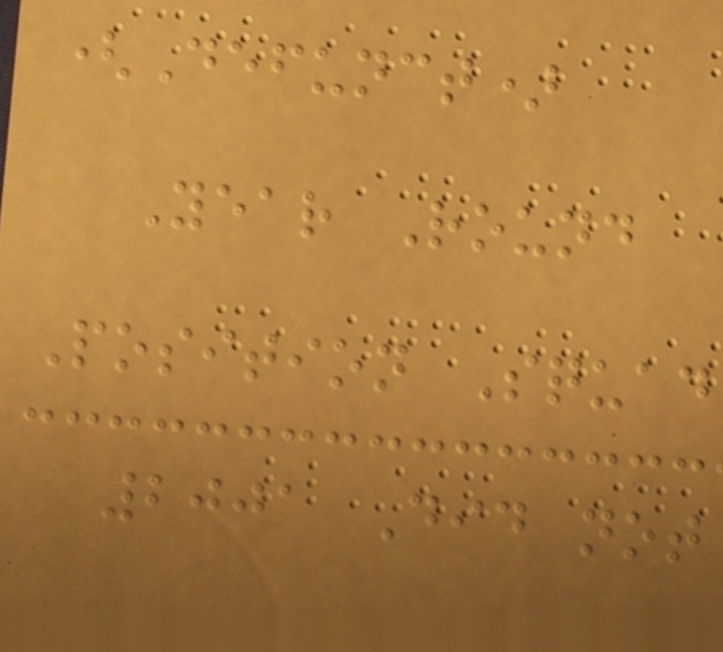(Defunct)
Year Round
Position Squad
2001 Did not
